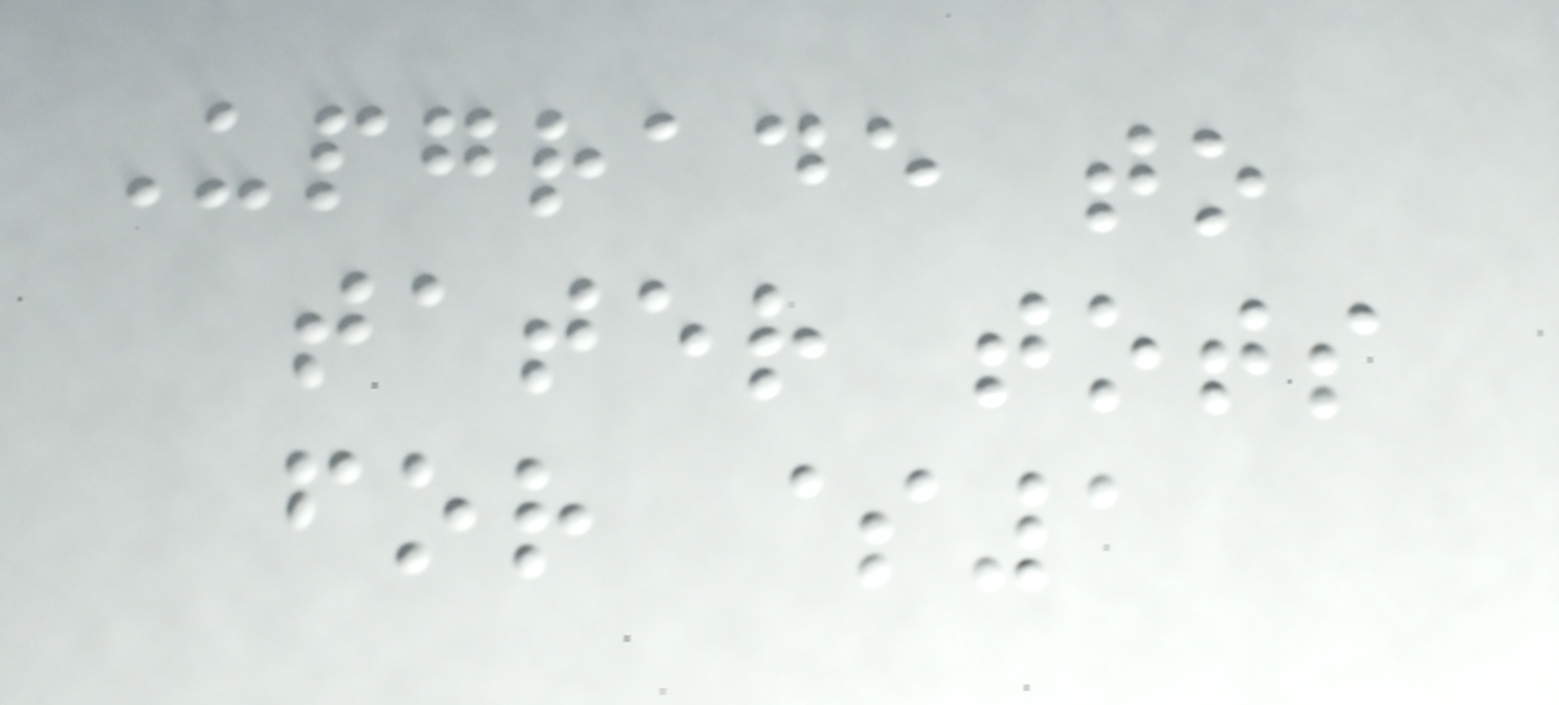Upgrade to
tater tots
for $1
